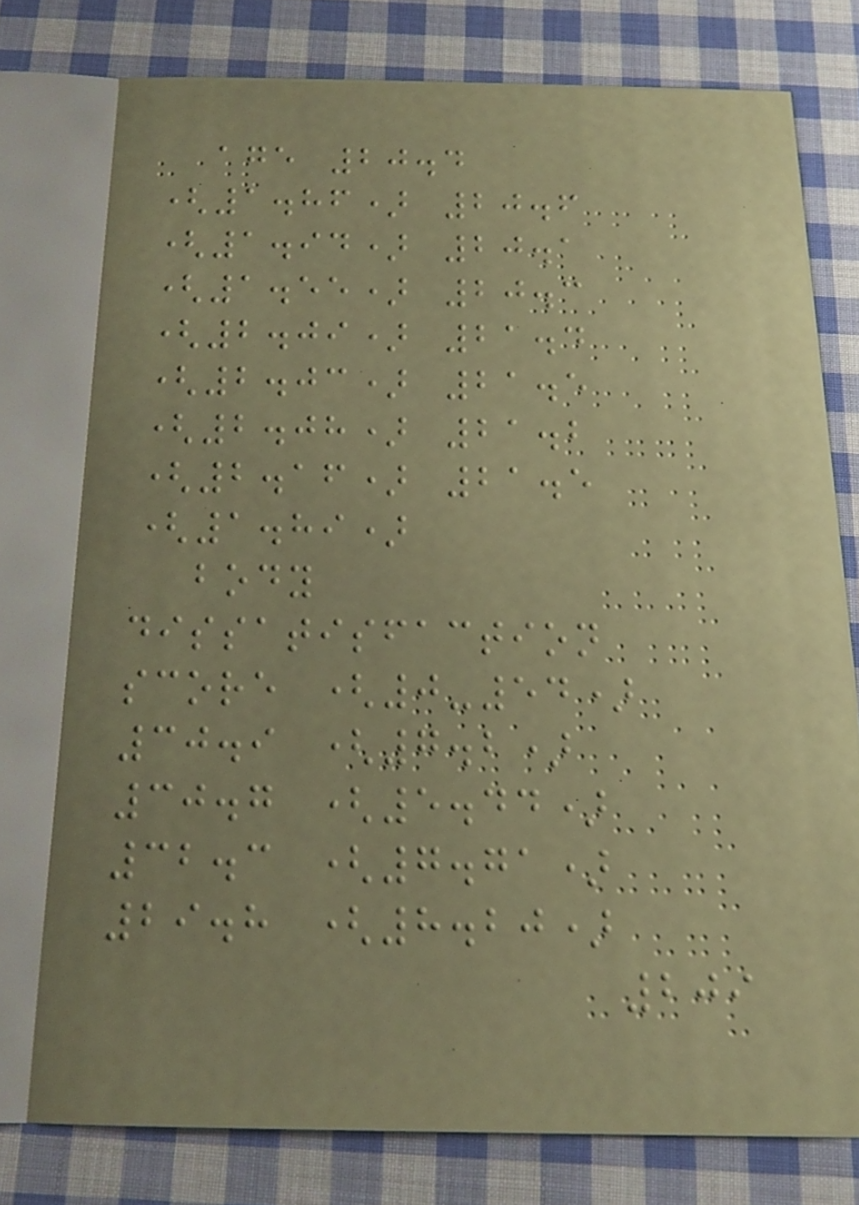age 20.4
(1.86) 20.6
(1.94) 20.1
(1.55) 20.3
(2.09) 21.4
(2.03) 21.5
(2.08) 21.2
(2.16) 21.5
(1.89)
body
dissatisfaction
score (0-54)
30.9 (7.2)
30.7 (5.44)
32.3 (7.71)
29.8 (8.20)
209
